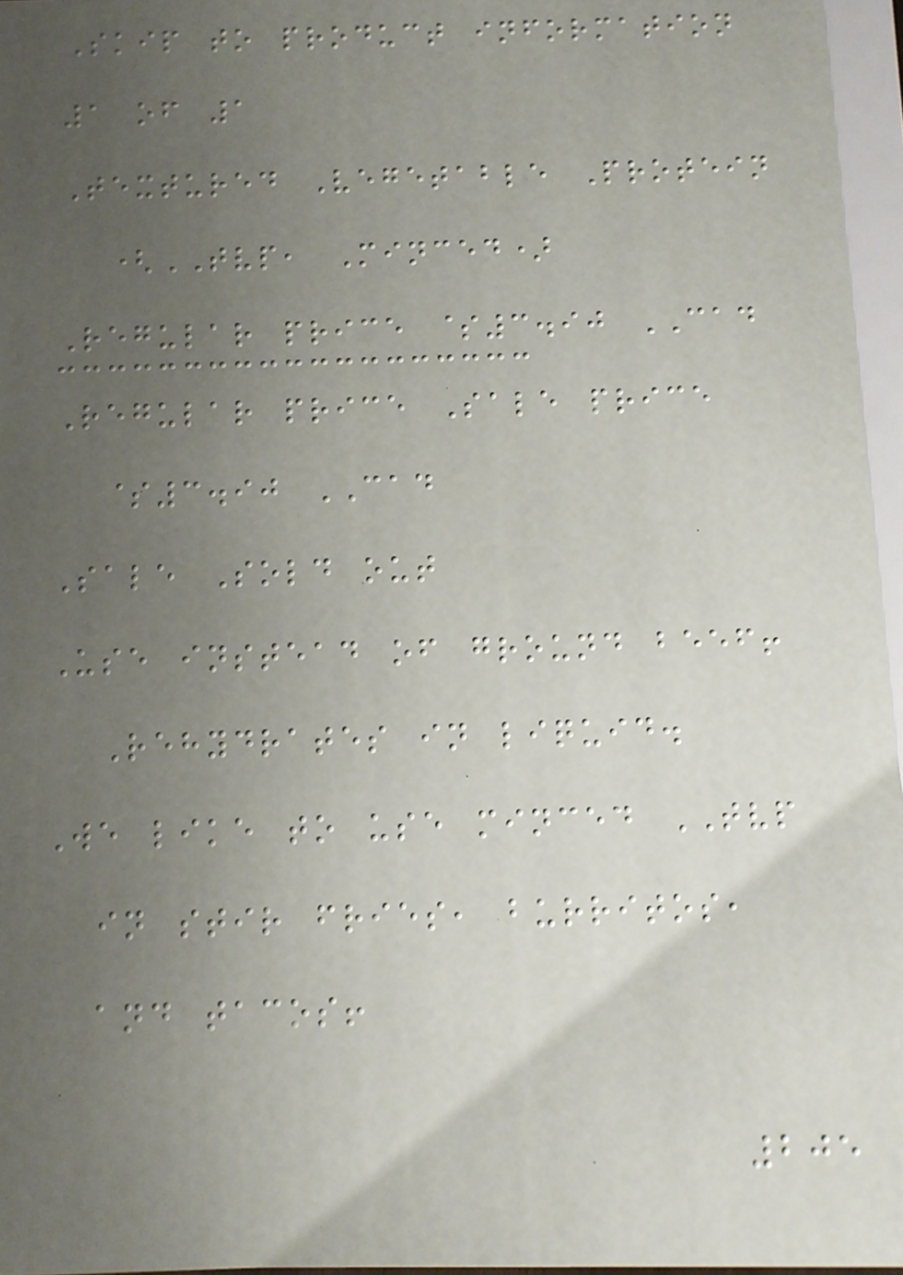Skip to product information
1 of 1
Textured Vegetable Protein
(TVP, Minced)
Regular price $3.90 CAD
Regular price Sale price
$3.90 CAD
Sale Sold out
Use instead of ground beef!
Rehydrates in liquid.
We like to use minced TVP
in stir fries, burritos,
and tacos!
205
